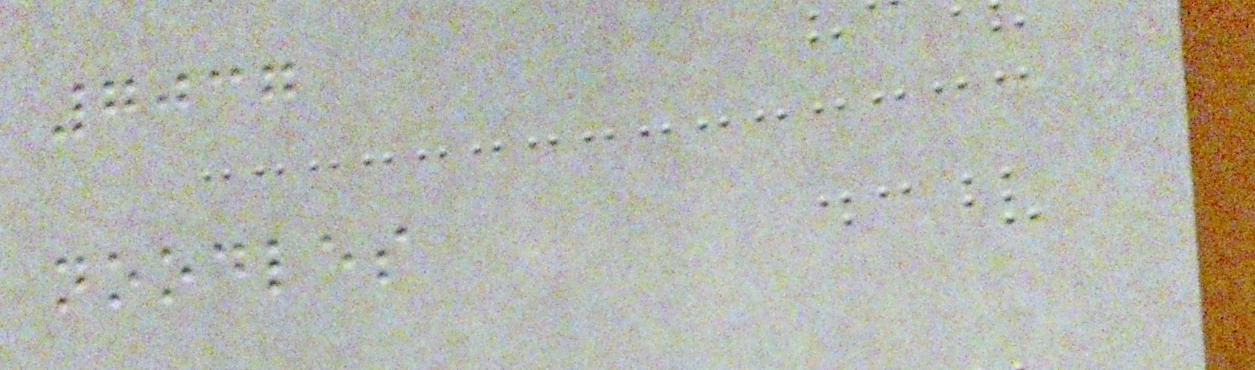7037
noodles
